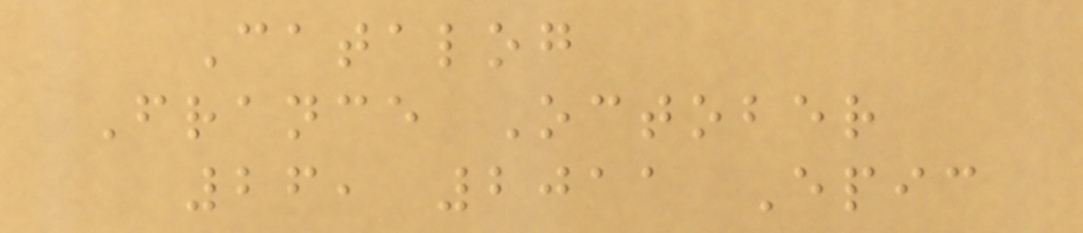Catalog
France October
26, 2011 Epic
